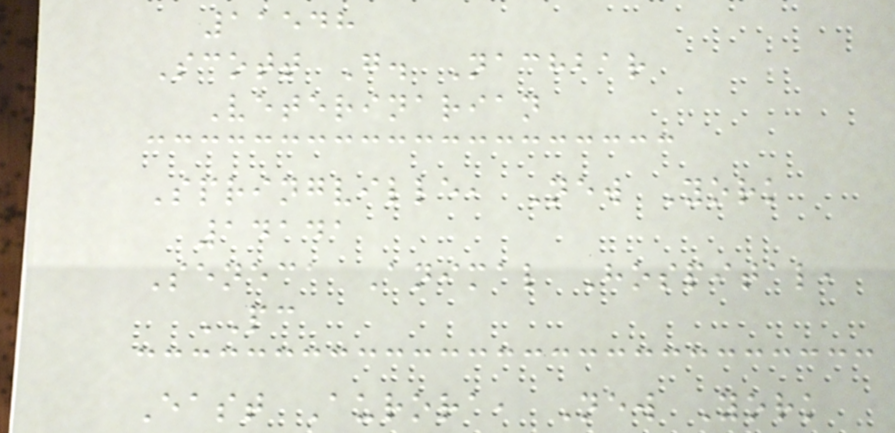11548
Scott G. Nachbar
Veterinarian
Springville, New York
14141
Seneca Animal Hospital,
PC
East Aurora, New York
